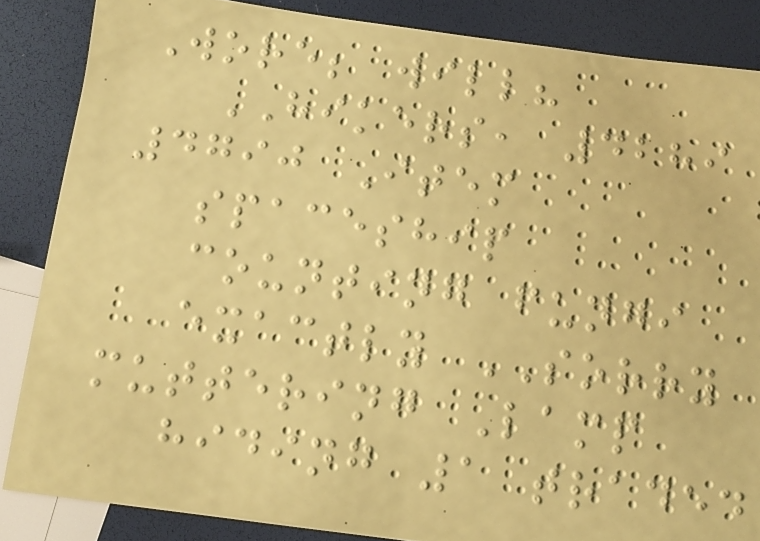Wore; will?
HIKERS, 4289
4790 Item
spaceship
counting fungi
exactly SORRY
muttering Lamp
hiding 1 traded
